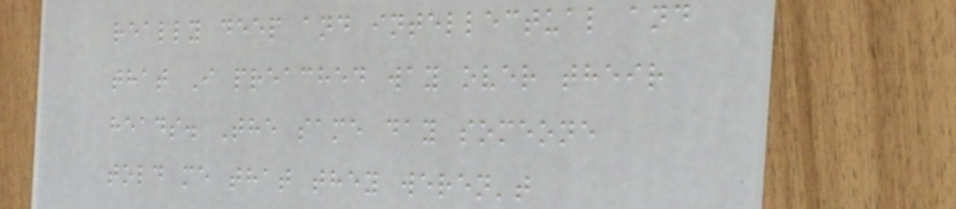really deep and intellectual and
that I preached way over their
heads. The same day someone
told me that they weren't
